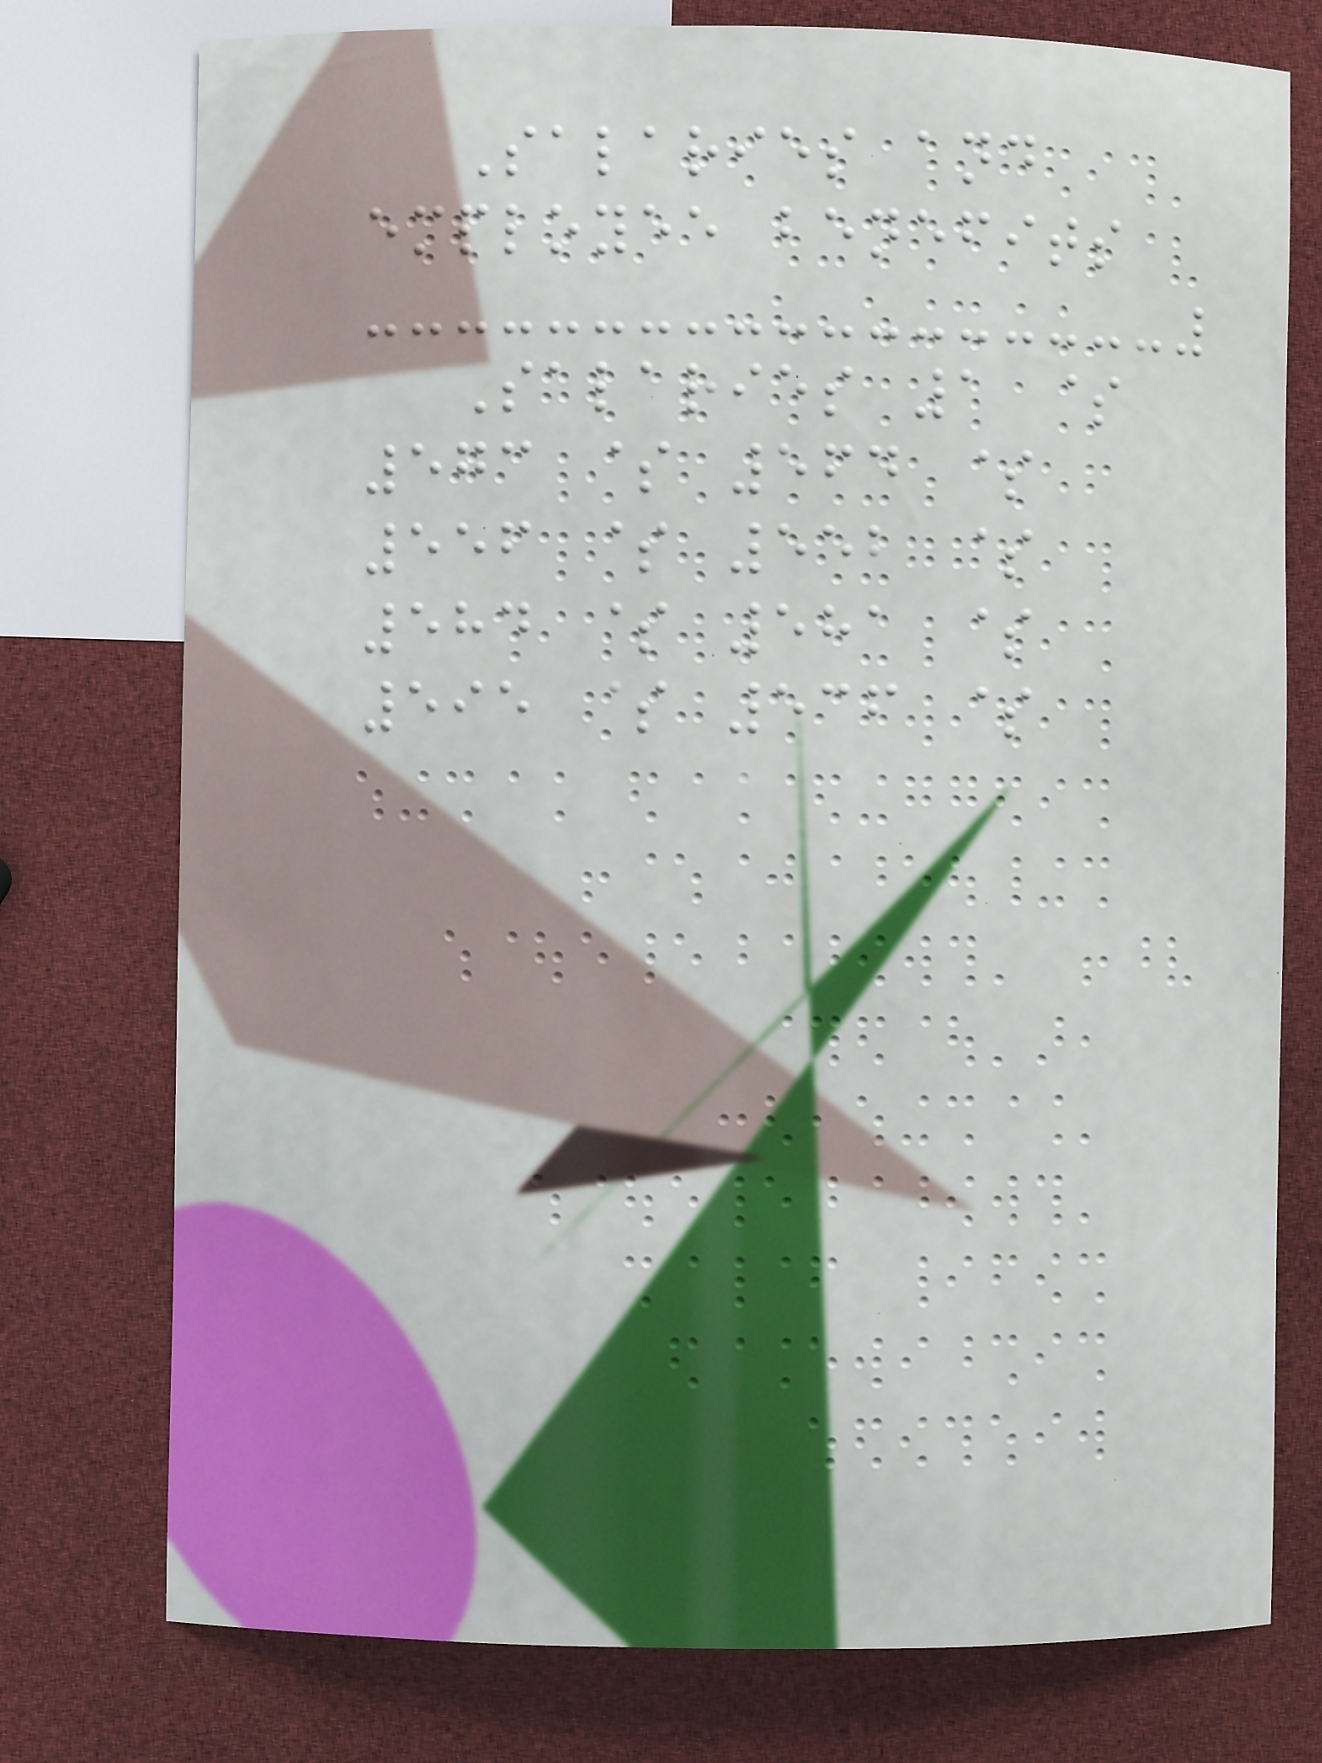Salaries and
employee benefits
Salaries 1 $
573 $ 564 $
556 $ 552 $
584 $ 581 $
595 $ 536 $
